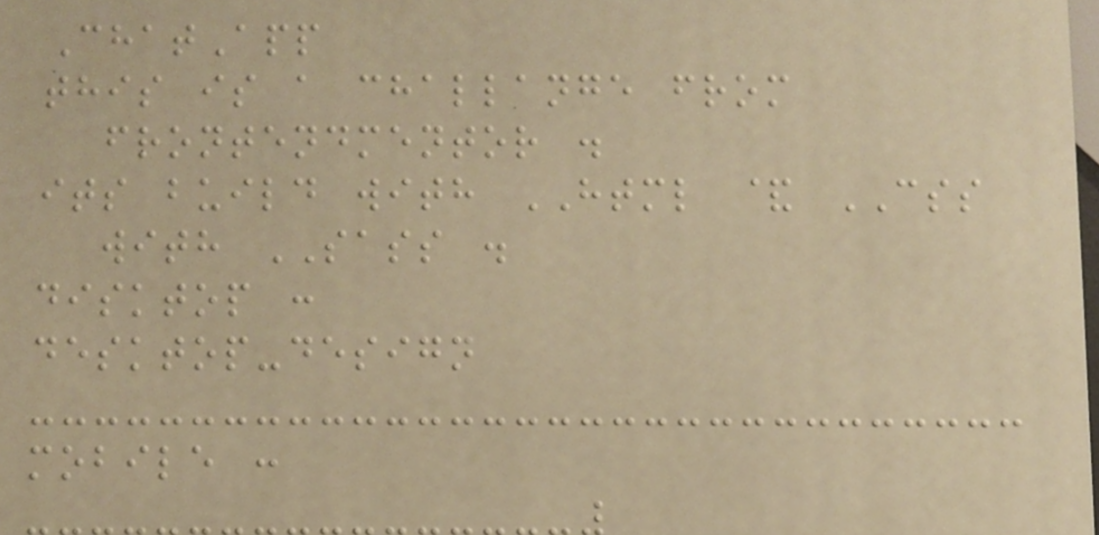ChatApp
this is a challange from
frontendmentor .
its build with HTML & CSS
with SASS .
disktop :
desktop-design
mobile :
